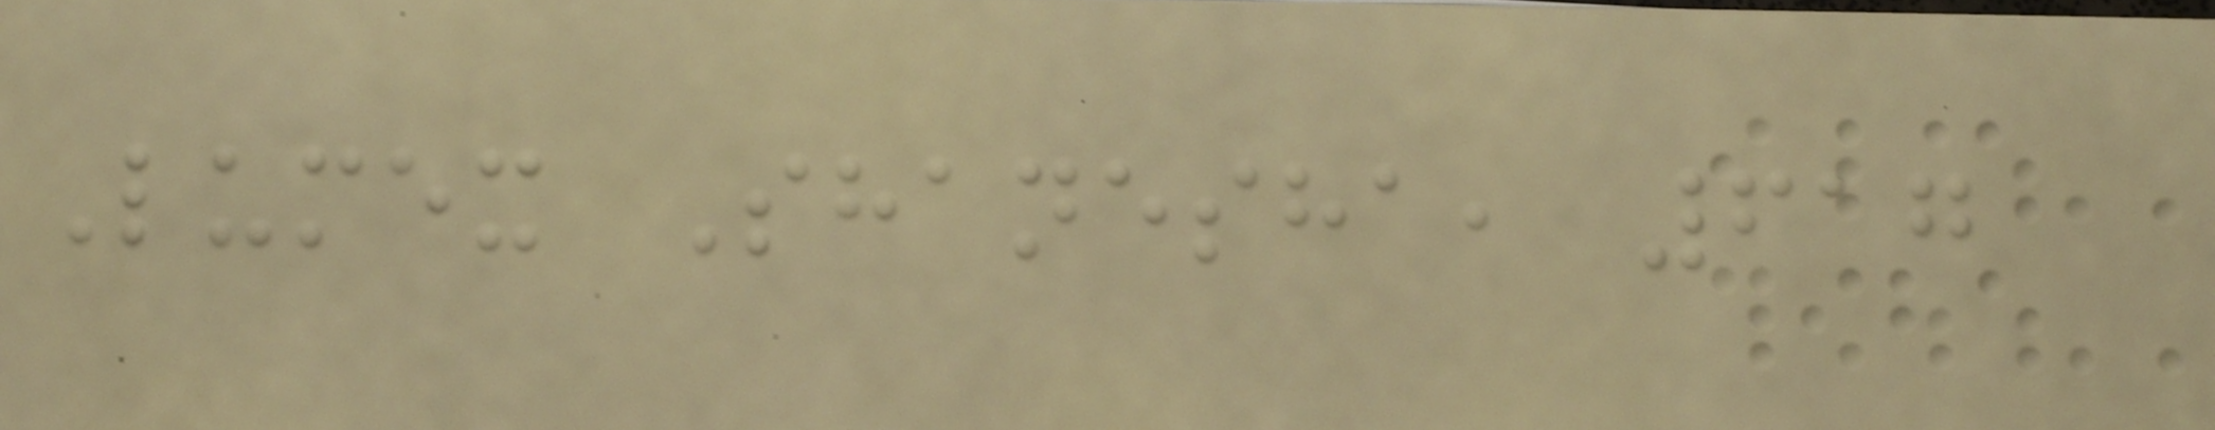Lumex Shanesha, 617
